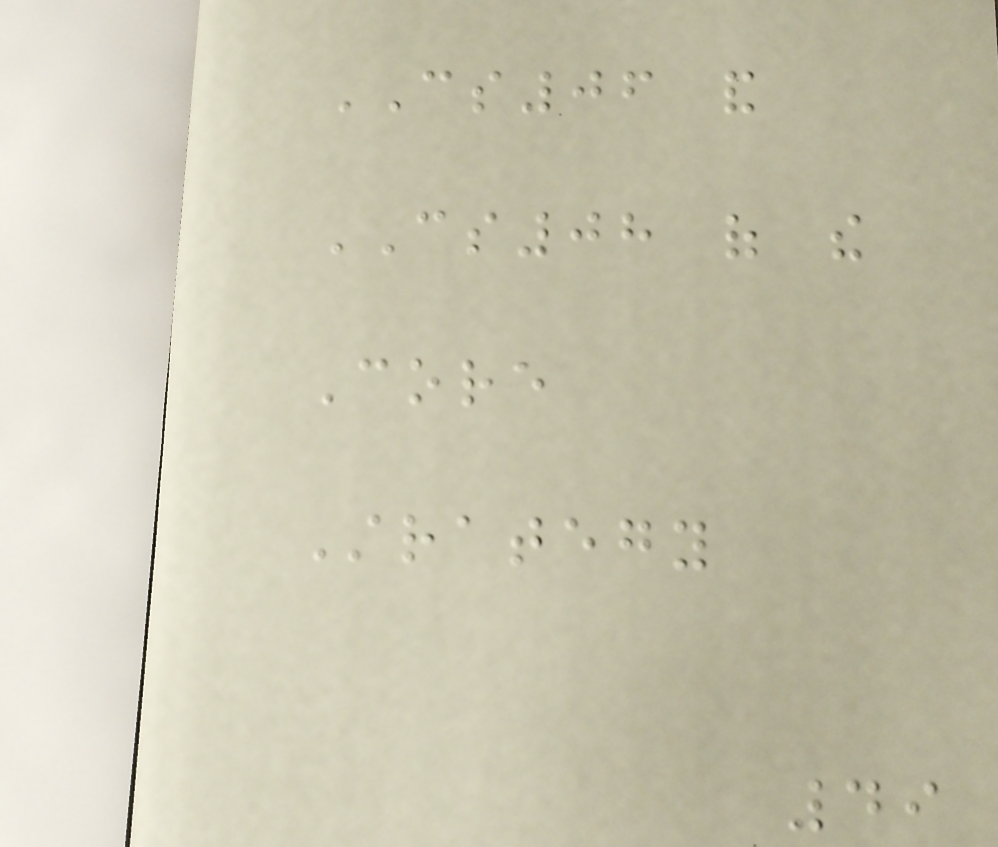CS06 and
CS08 of the
Core
Strategy
49
